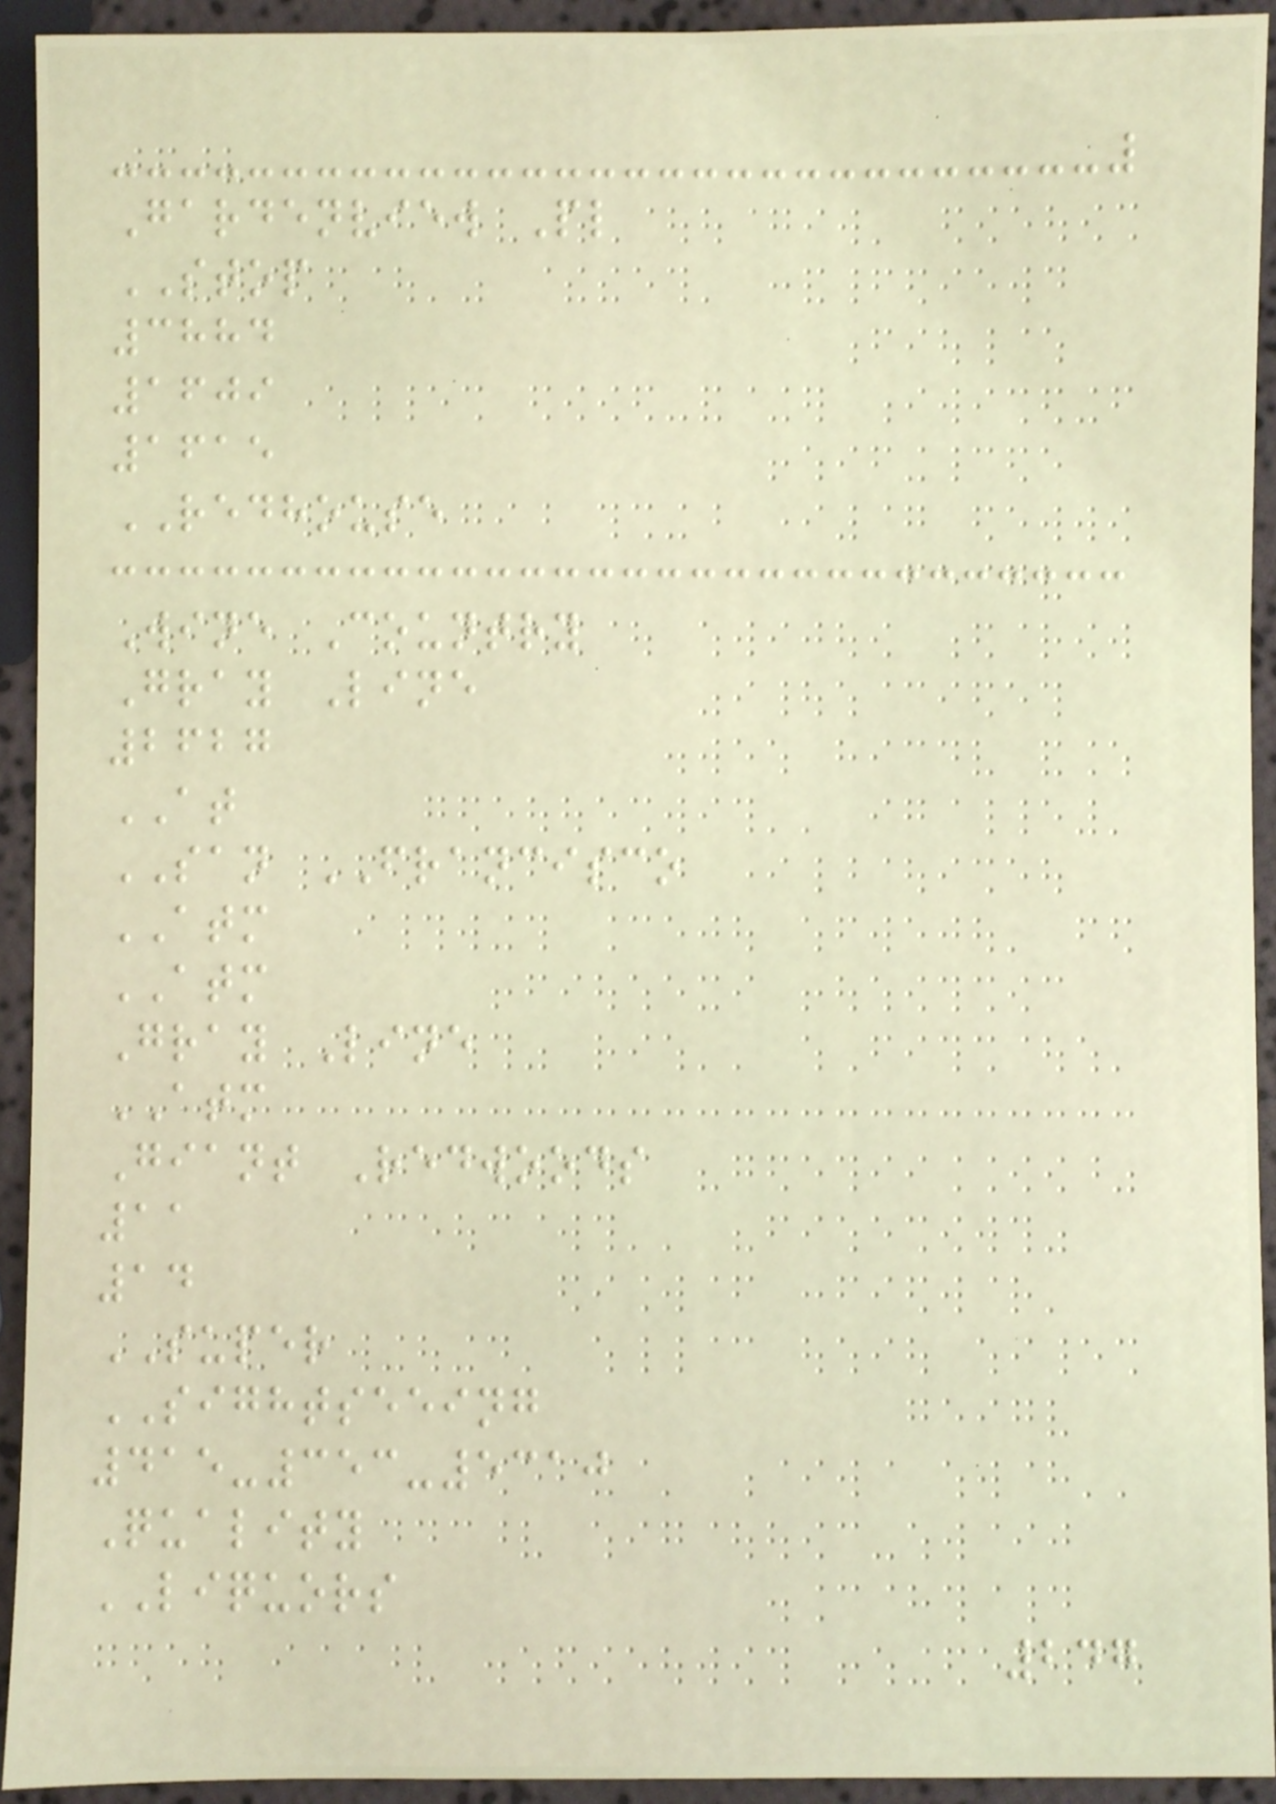Gardenview Pl
STOP
3884
1609
1615
REDHOUSE
Wine Country
Gray Line
2627
AT
SAN FRANCISCO
ATM
ATM
Gray Line
ATM
Giant Redwoods
11
14
SUPER
SIGHTSEEING
415-353-5310
Quality
LIQUORS
247
